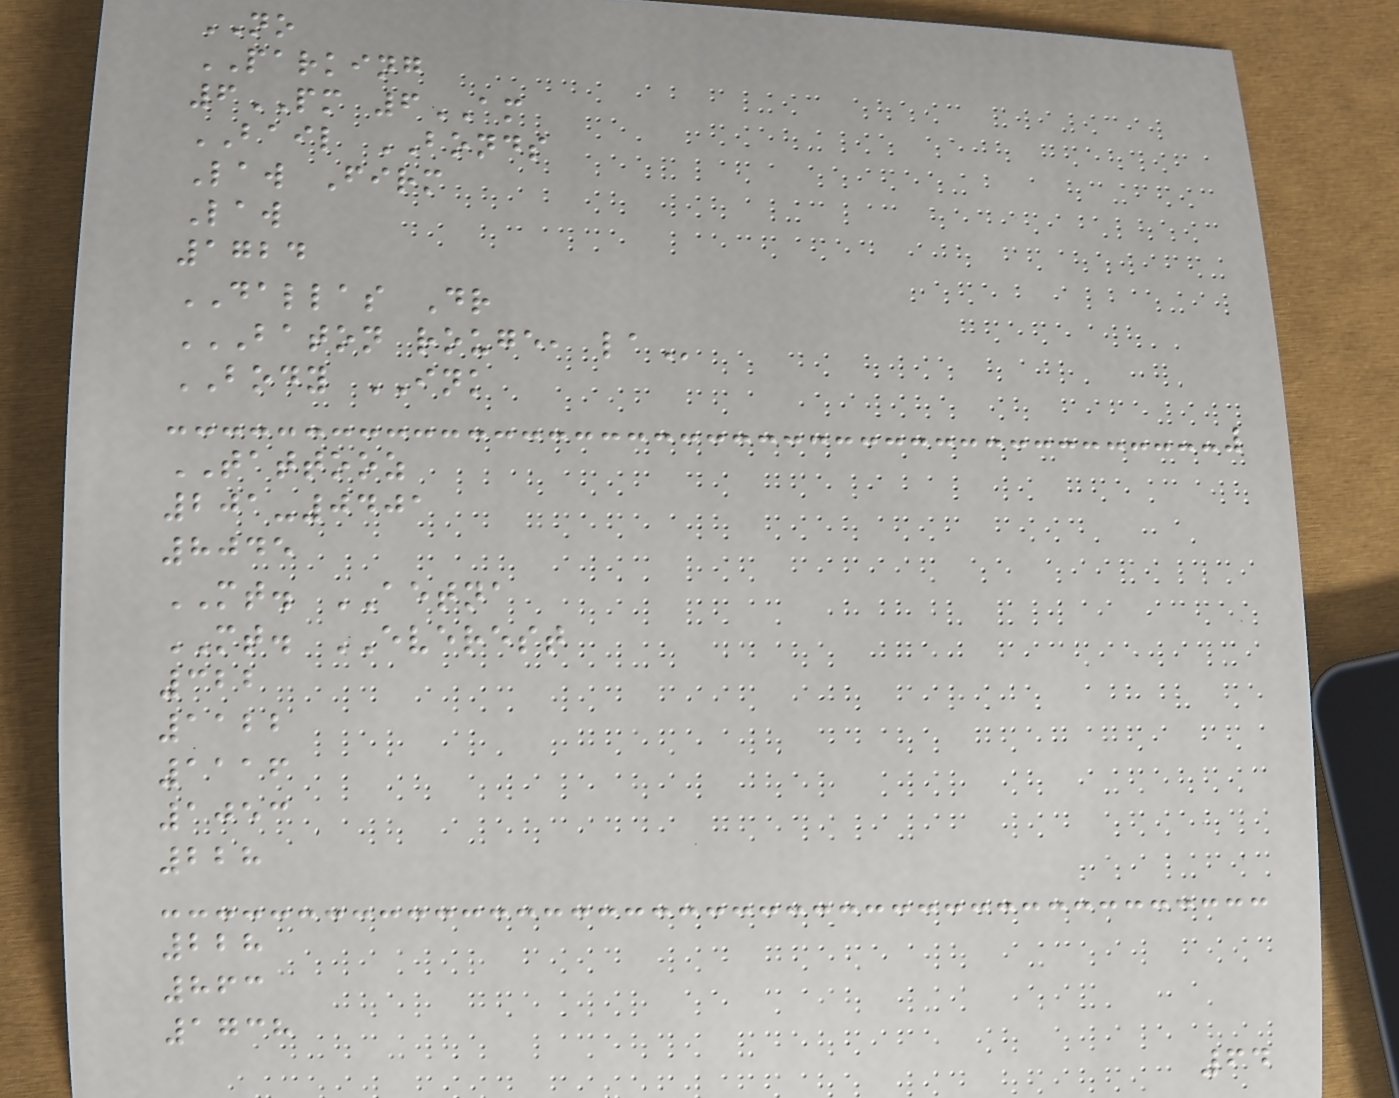NO
PARKING
6PM 6AM
BAIL BONDS
Law Firm
Law
1724
DALLAS Dr
BATON ROUGE, LA
BODY INK
TATTOOZ
201-0401
8045
MT. AETNA
MT. EVEREST
322
1122
1116
1053
228
228
863
1738
64
